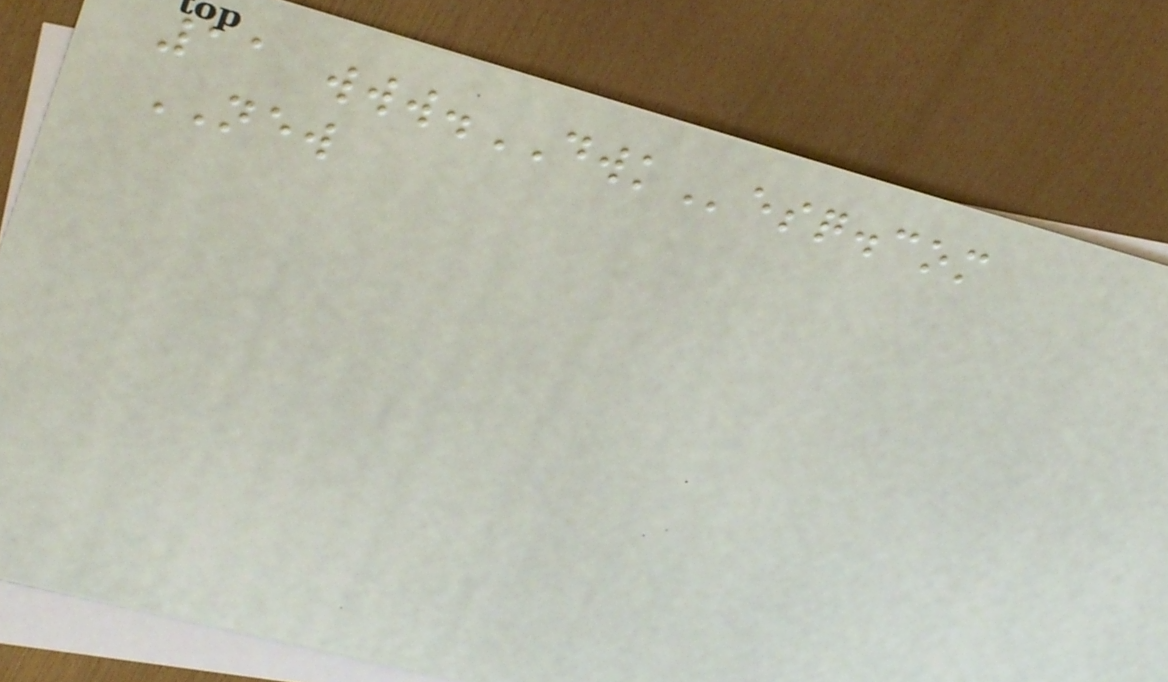11 www.DWKesq.com
NEW
